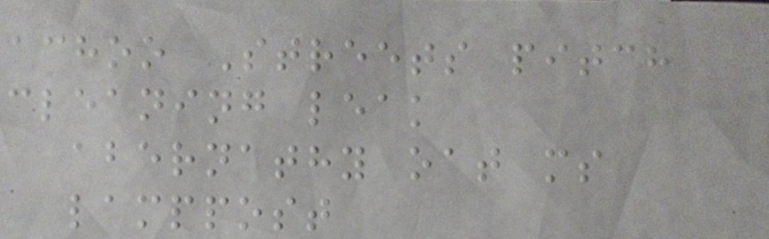achoo Streets pitch
cleaning leak
abernathy oat ms
lamppost
